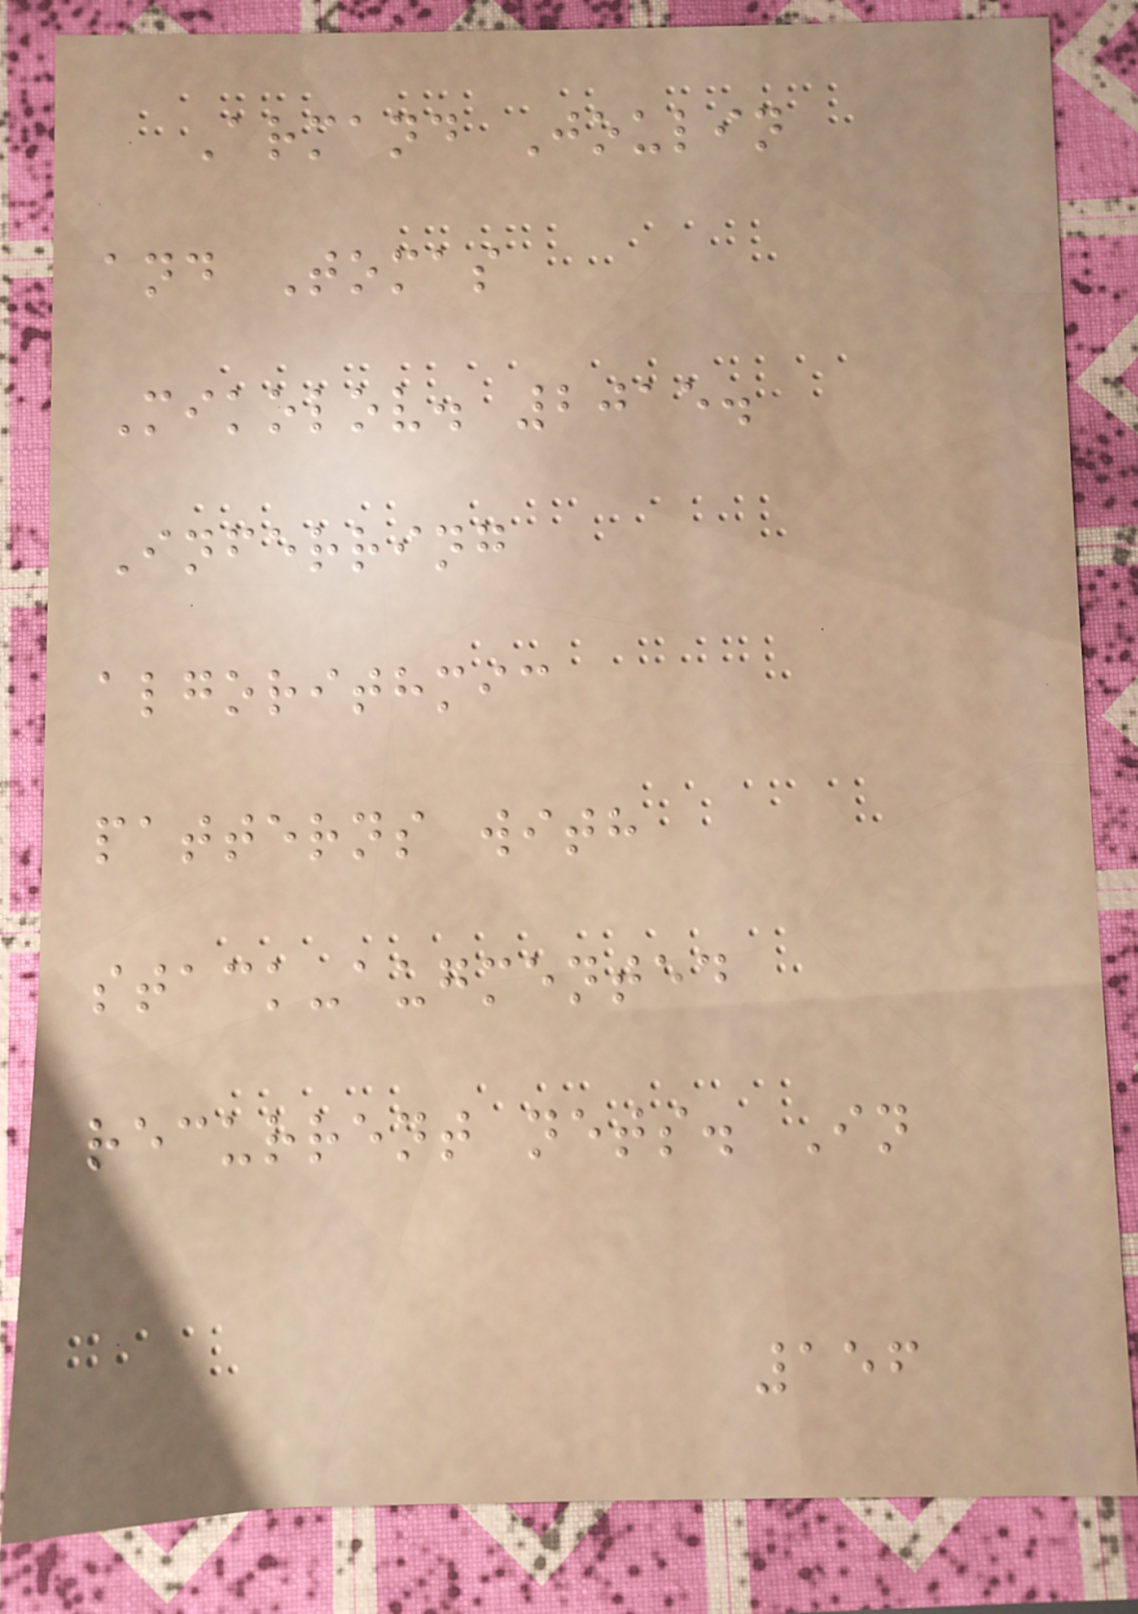Armand Joulin
and Tomas
Mikolov. 2015.
Inferring
algorithmic
patterns with
stack-augmented
recurrent nets. In
156
